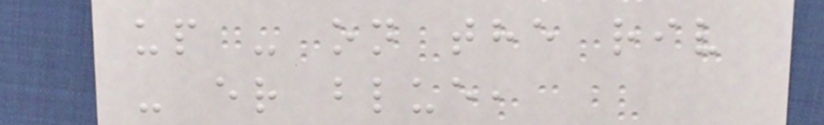up - on the riv
- er blue,
